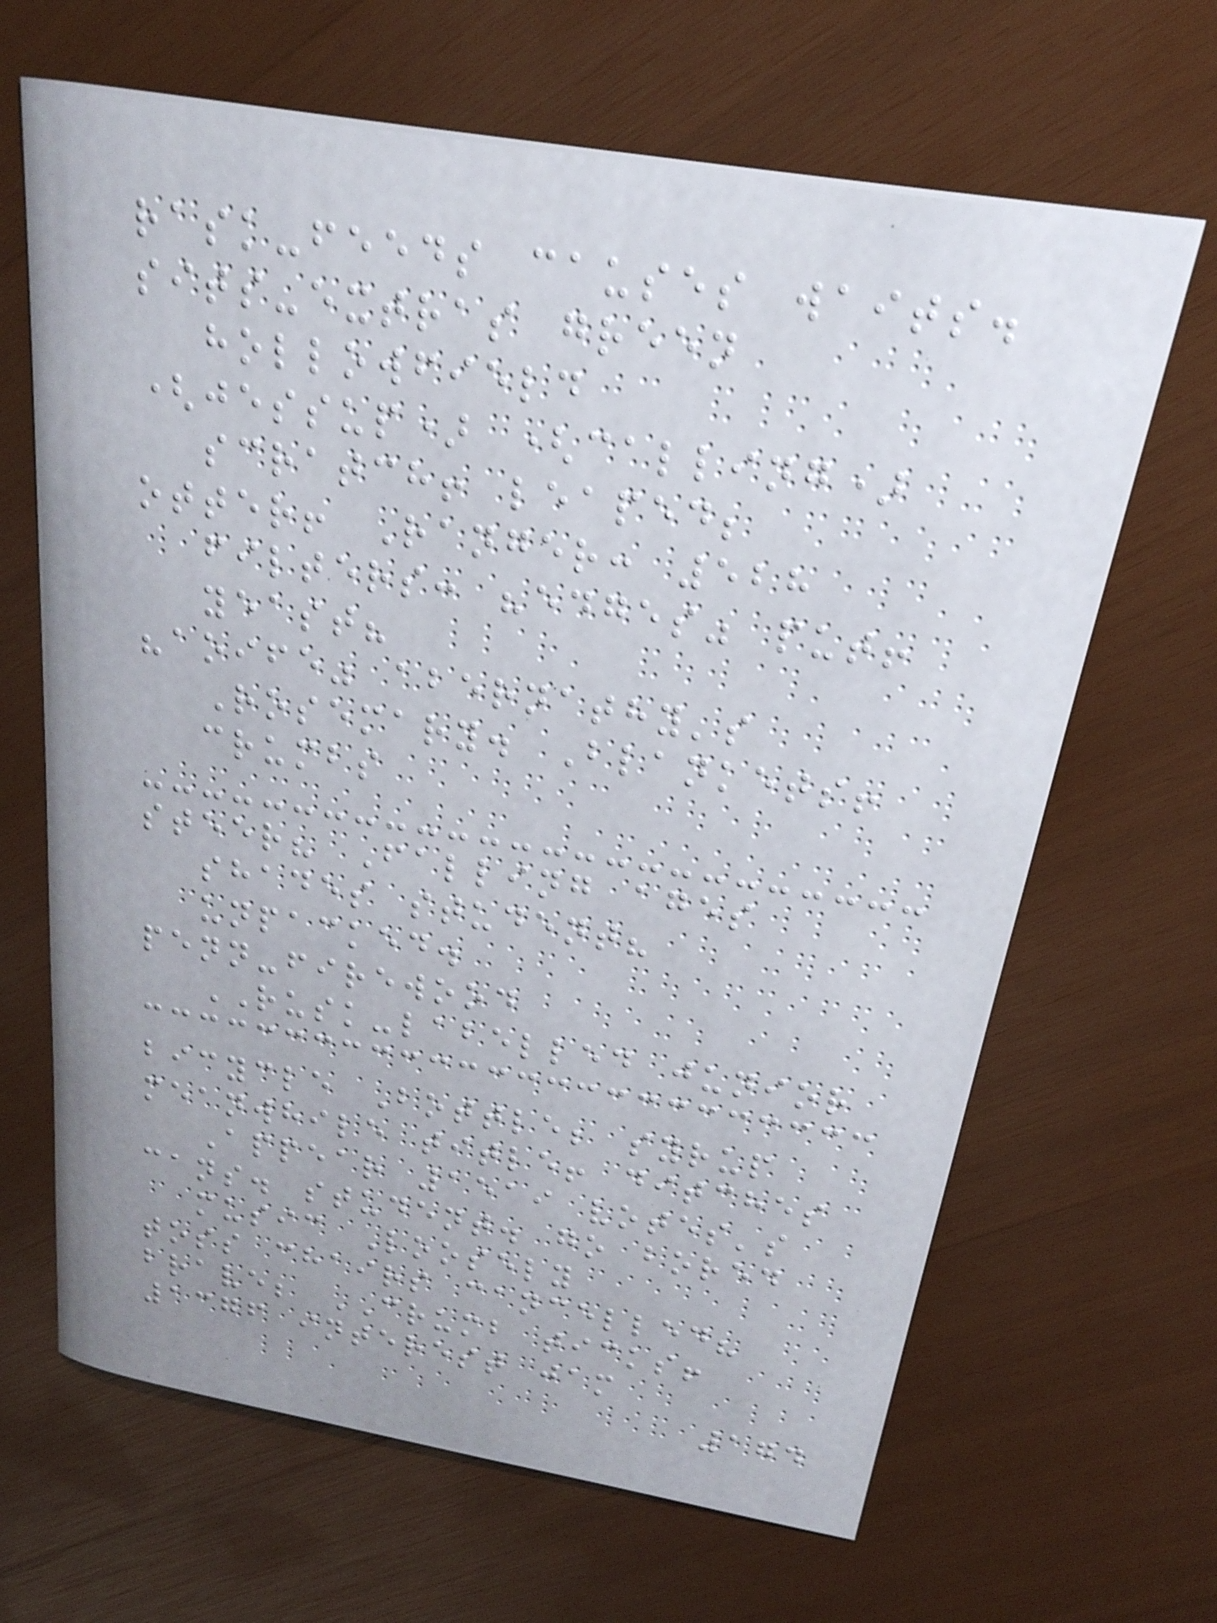rask-feeds causes waits.
sits-extras green
hollowfield
(jessup) (calling)
scratch! leaped;
otter! Ranger: 528
filters: "edges" put!
yeast?
"aoife" abernathy's
Rosemary. Blankets!
crumbs
steer? Falling ages
shades student?
unpacked.
penn-firewood
RUSK-labelled junior
bicycle Bottle; syrup
meanwhile title! ditches
Appear 1519 votes's
cans. student. go bored
music Loosely
toss chairs cancelled?
brave; CRUMB ticks!
1376 interest jam
174
